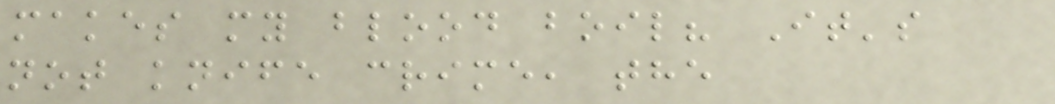makes my blood boil? It's
not knife crime, the
